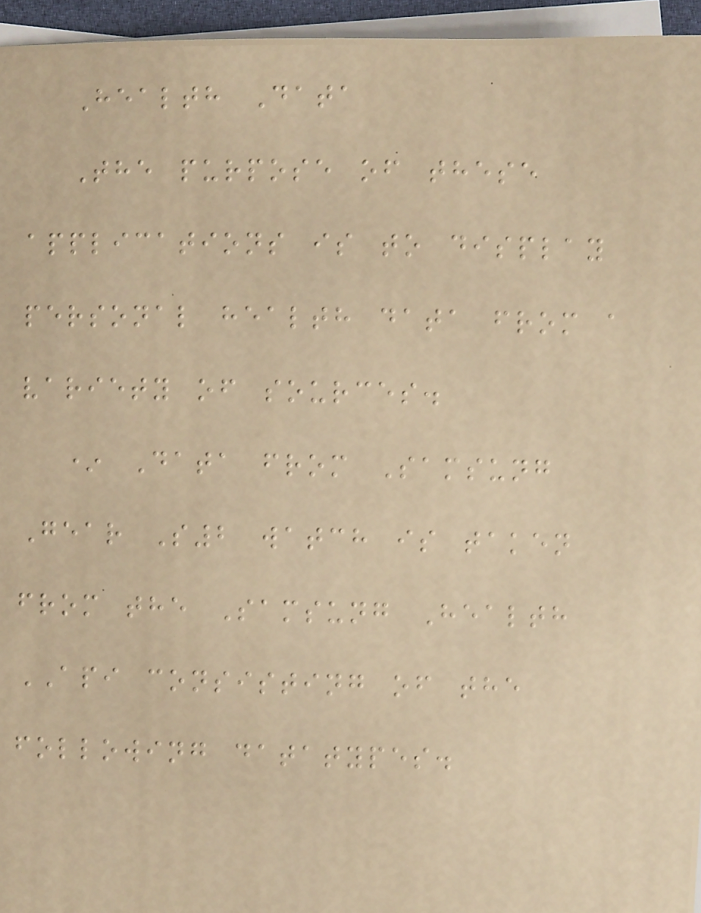Health Data
The purpose of these
applications is to display
personal health data from a
variety of sources.
* Data from Samsung
Gear S2 watch is taken
from the Samsung Health
API consisting of the
following datatypes.
